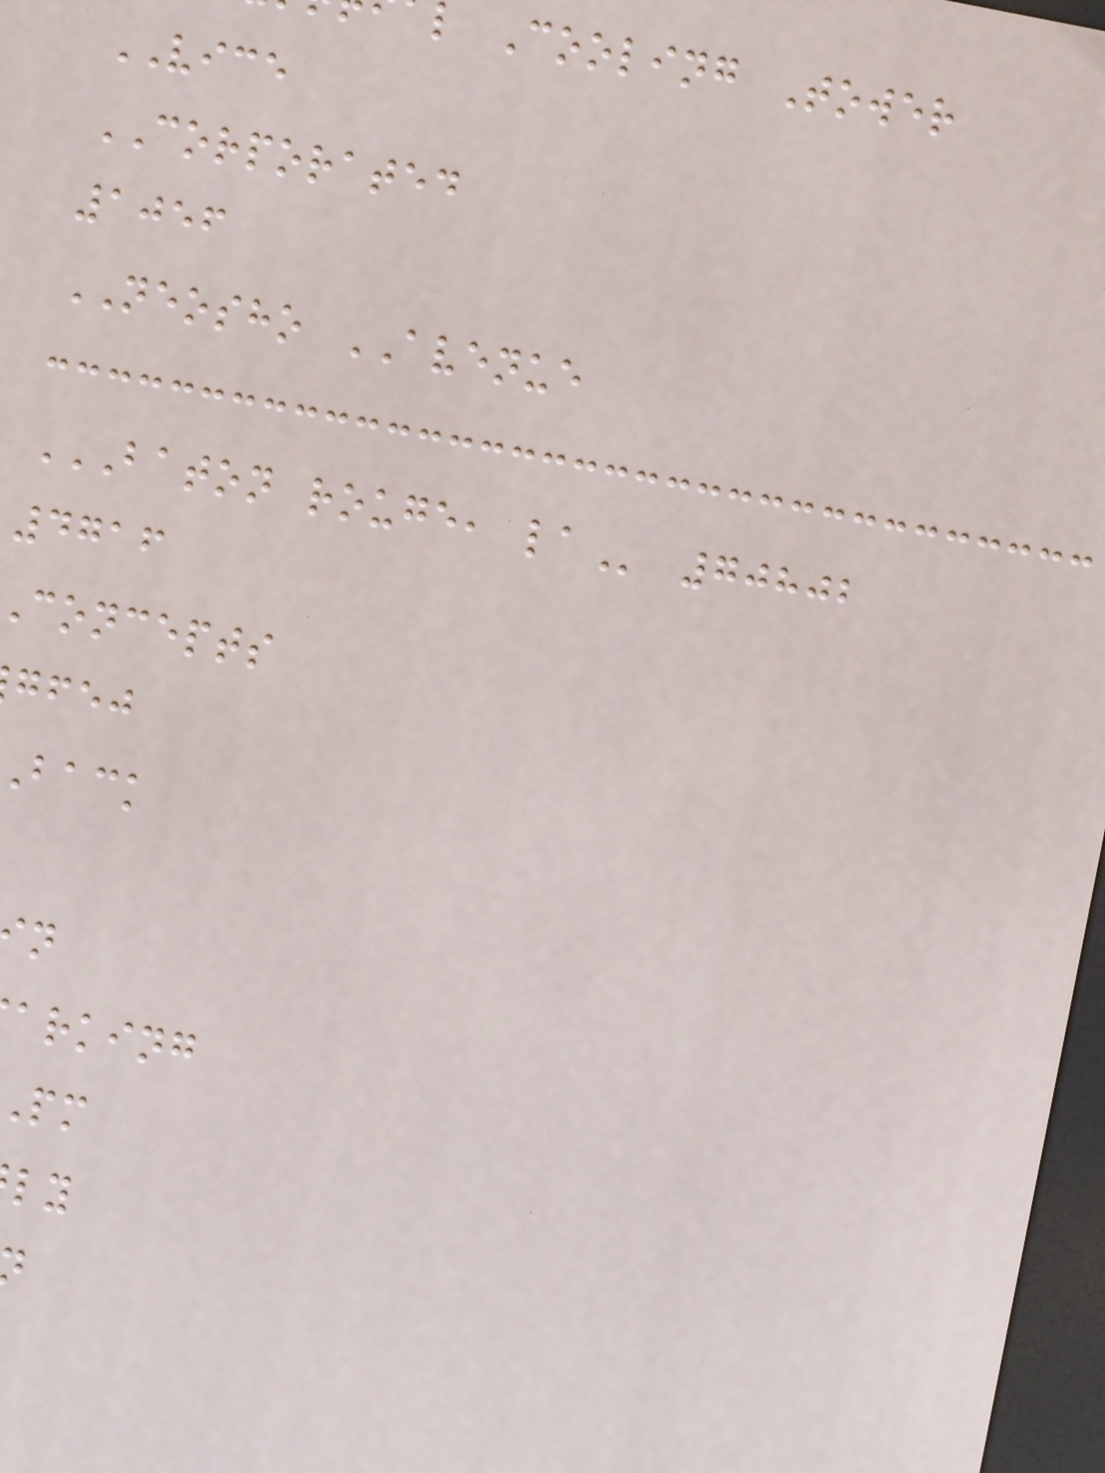l Cooling Tower
VICE
CORPORATED
1056
NEOSHO AVENUE
BATON ROUGE, LA 70802
4716
concepts
gfej
back
arking
